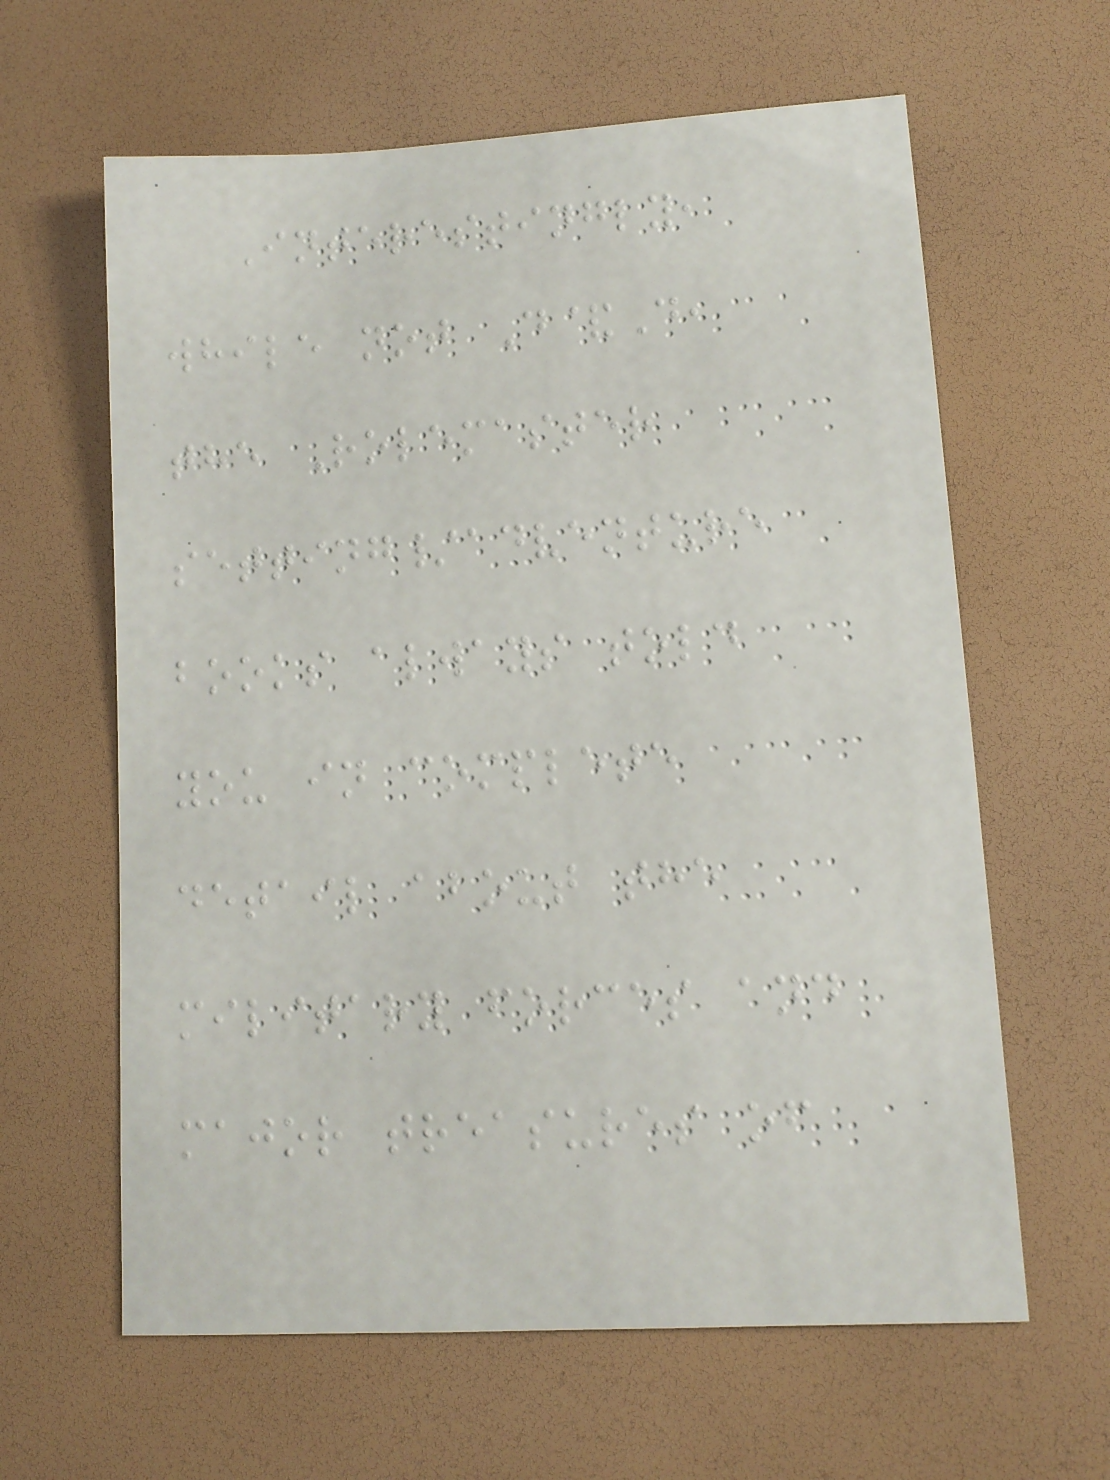Interestingly,
while not D&D,
the Rolemaster
setting/adventure
books always told
you in complete
detail about the
military forces and
major treasures of
